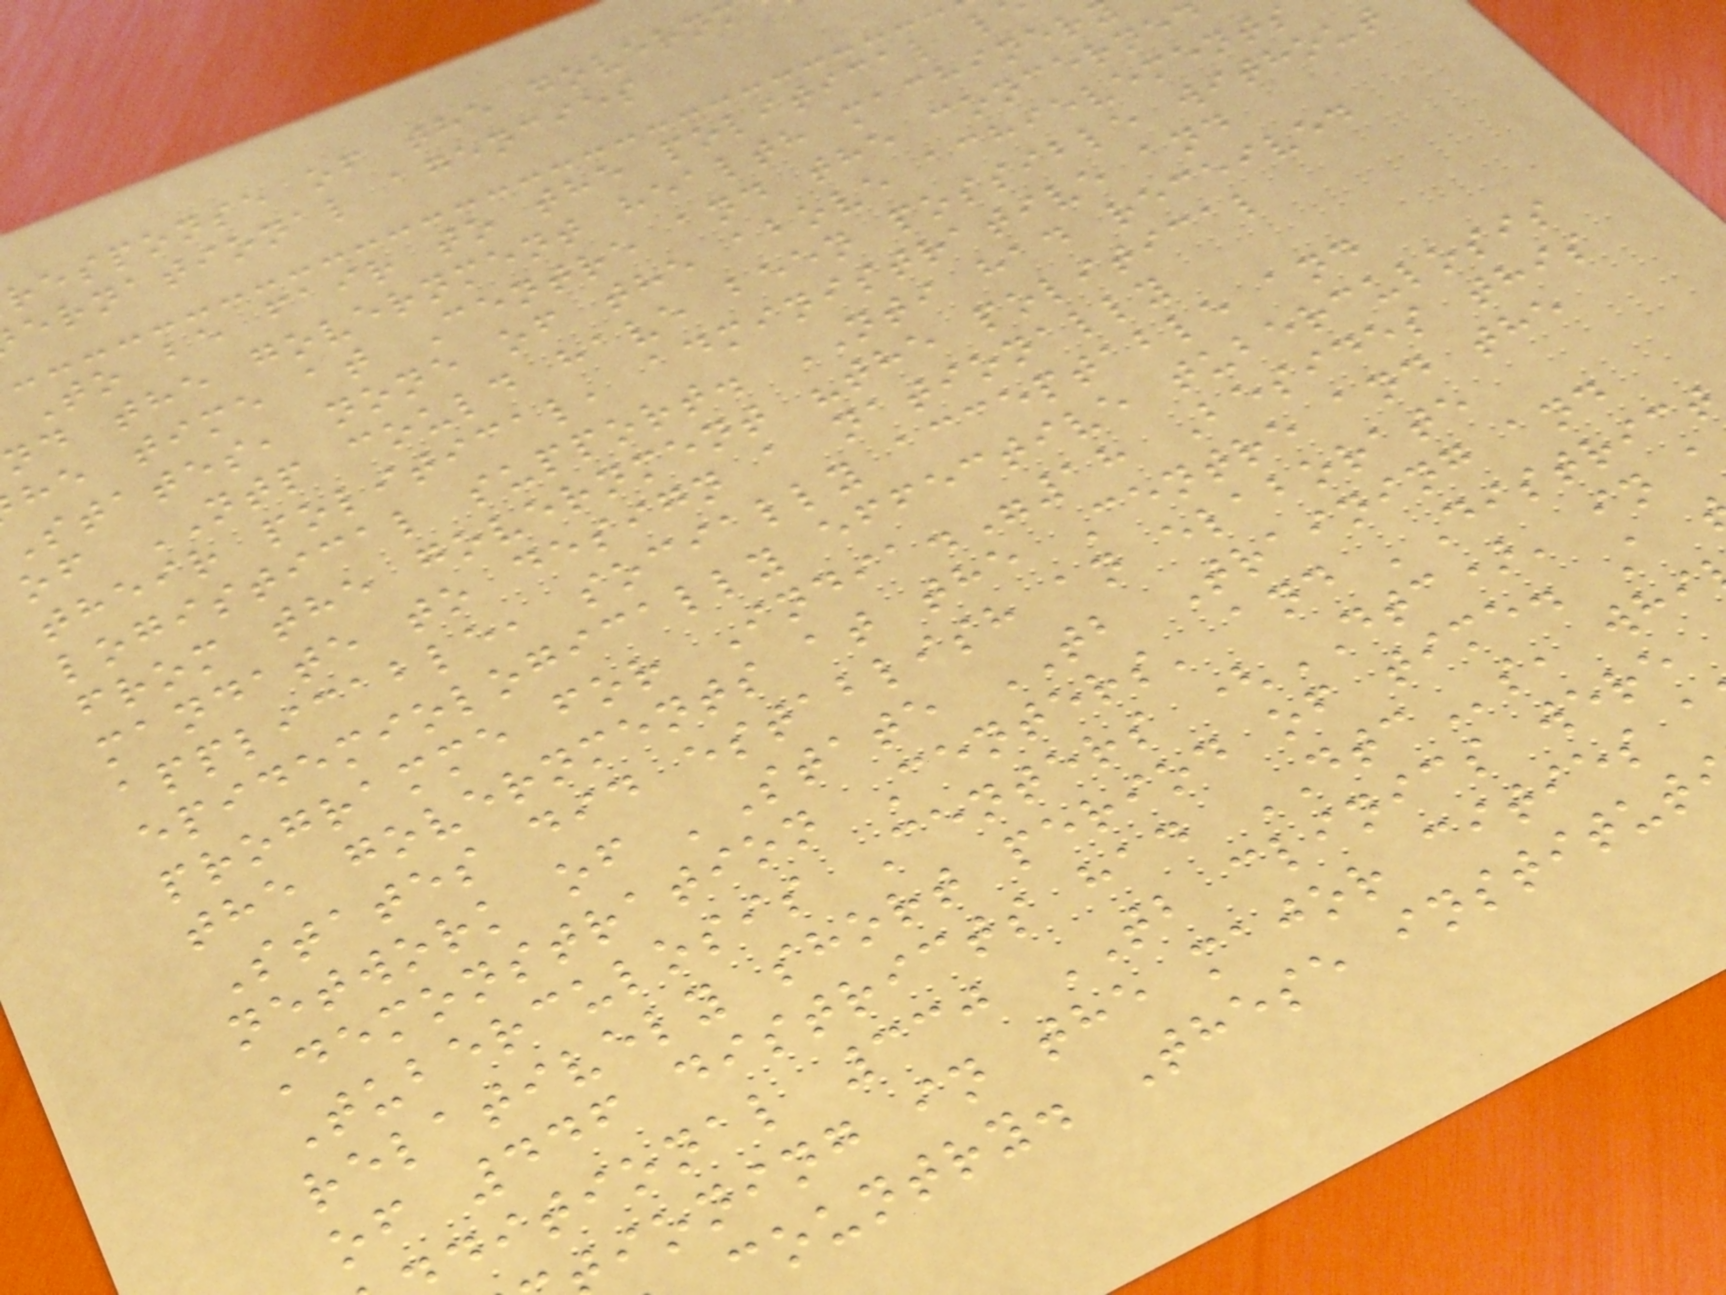response of the governm
ernational agencies
To be fair to the political l
nd the government health machiner
he time at Centre and the concerned
States, none of the above achievements
of NTP could have been possible without
their political, administrative and
logistical support. NTI had received
from the government "the political
mandate to design a nationally
applicable, socially acceptable and
epidemiologically effective tuberculosis
programme for India."18 Besides this
the governments at the Centre and the
States did establish an elaborate
network of 'State TB Training and
Demonstration Centers' and 'District
Tuberculosis Centers (DTC)' in
relatively short period of time. A
of 446 districts had DTCs, whi
ditional 330 TB clinics were
ioning in the major cities
country. These institut
